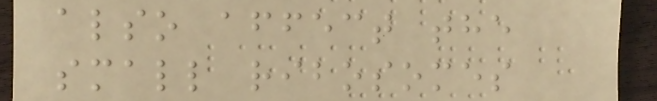also affect the
small ribosomes
